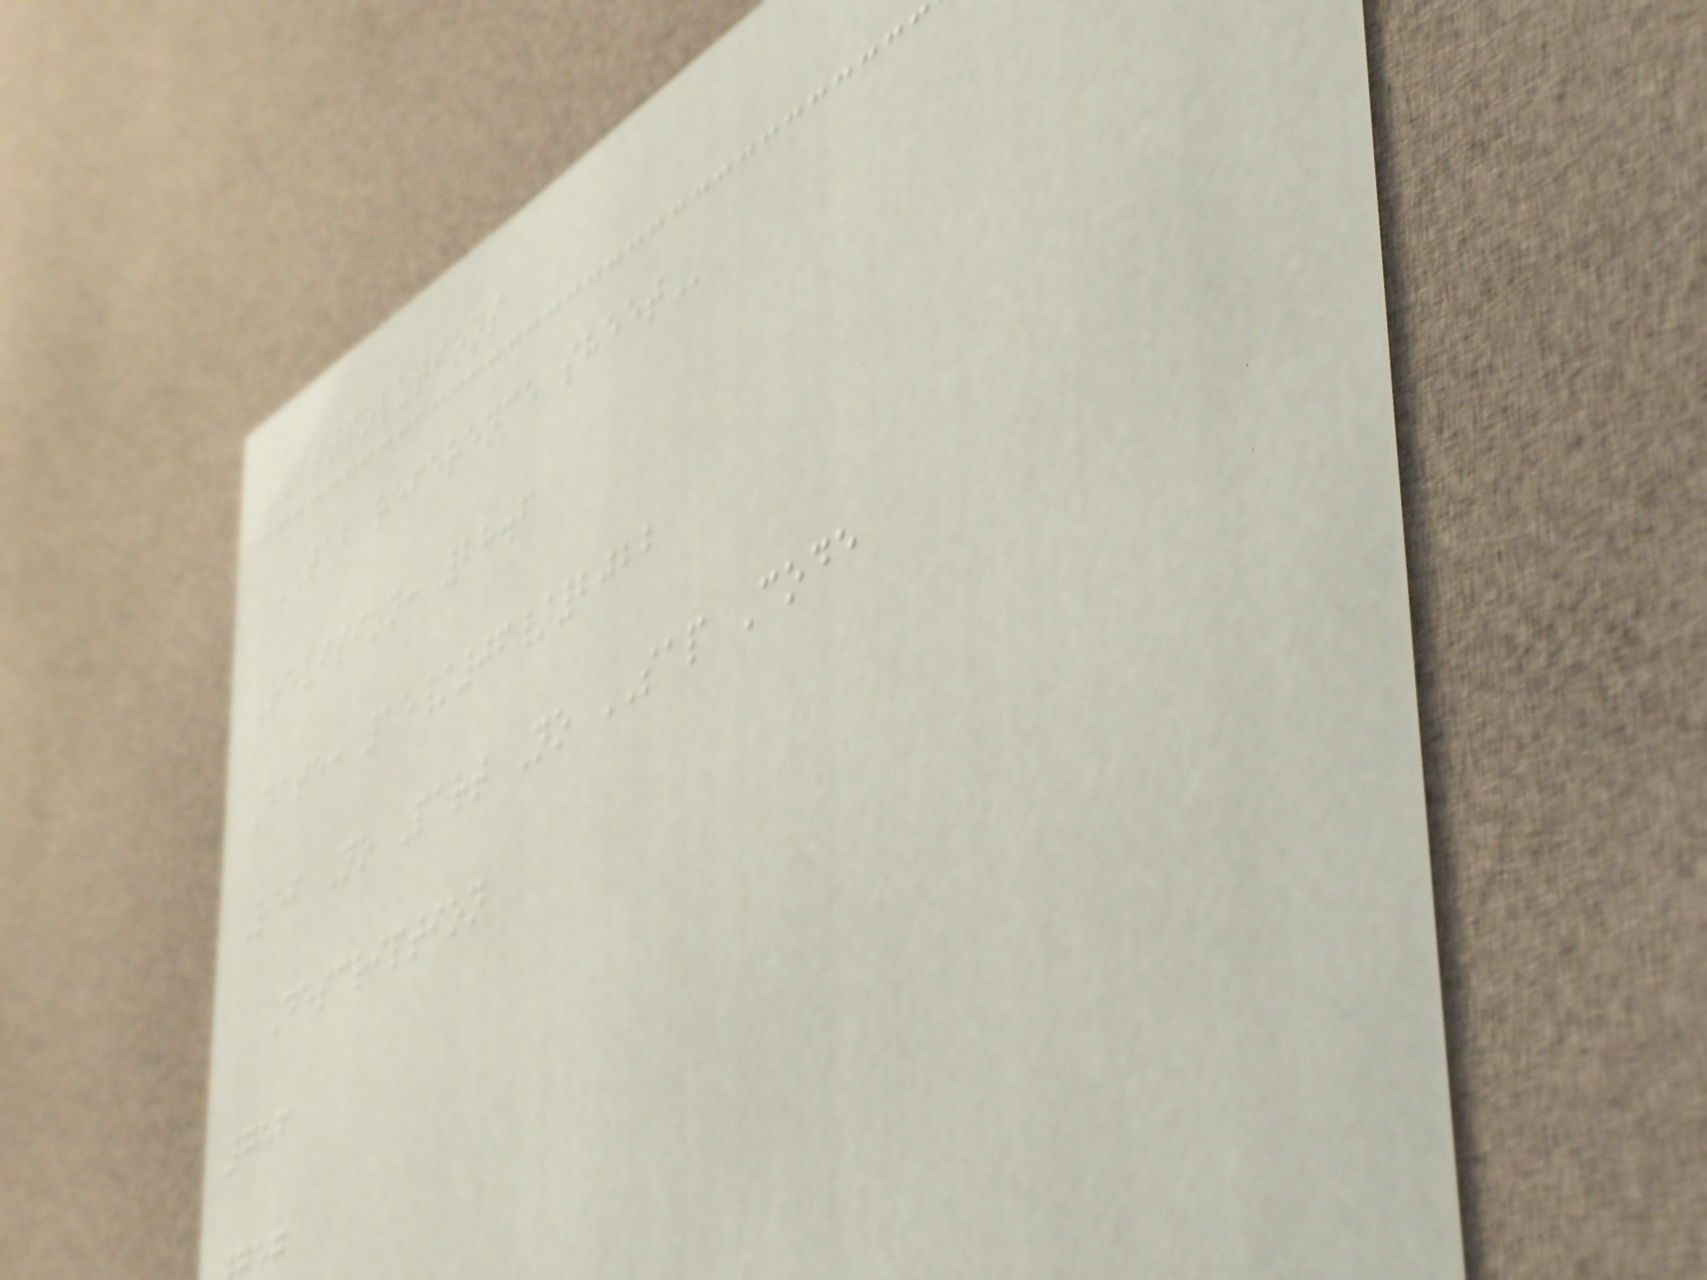STTSOLUTIONS
TAB REFERENCE SHEET
Revision: 28.6
Date: 15/06/2022
Ref No Part No SAP Code
Description
756
